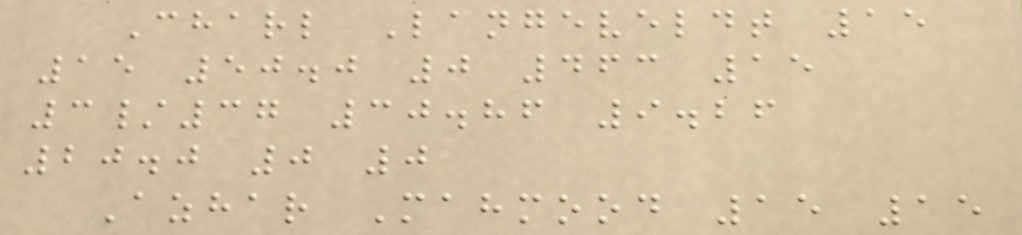Charl Langeveldt 15
15 50.0 0 463 15
3/37 30.86 9.26
20.0 0 0
Azhar Mahmood 15 15
